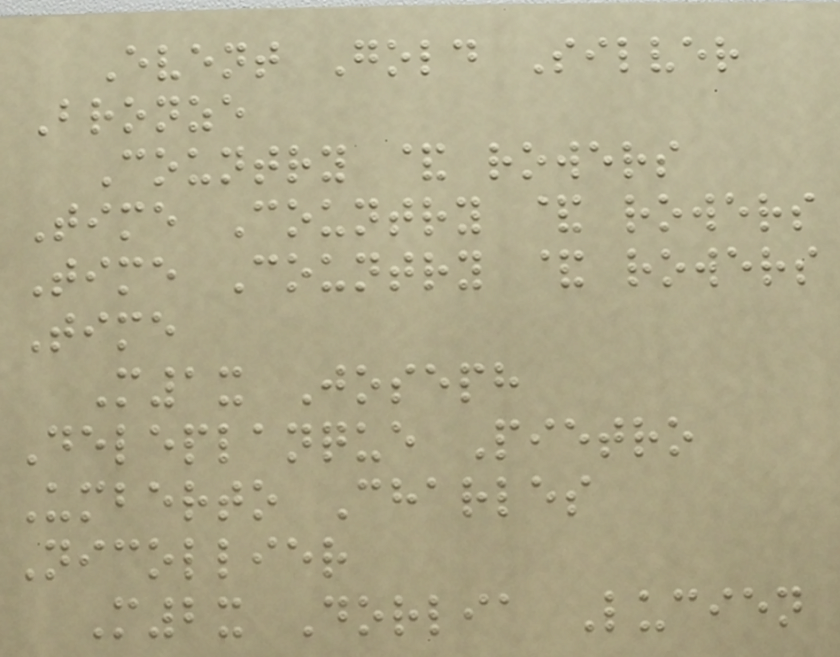Event Gold Silver
Bronze
Country & rowers
Time Country & rowers
Time Country & rowers
Time
M1x Joseph
Deleplanque Pietro
Umberto Charles
Nicollier
M2x Dorlia Lucien
